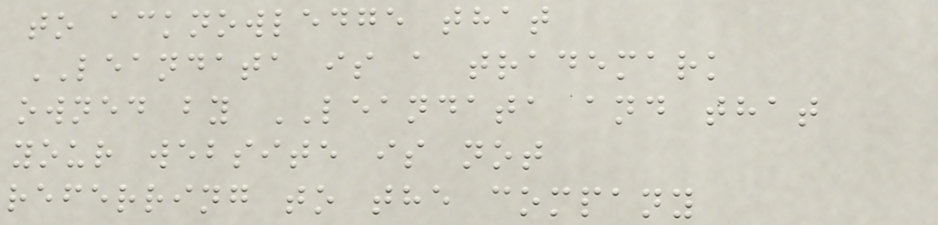to acknowledge that
LEANDATA is a trademark
owned by LEANDATA and that
your website is not
referring to the company
